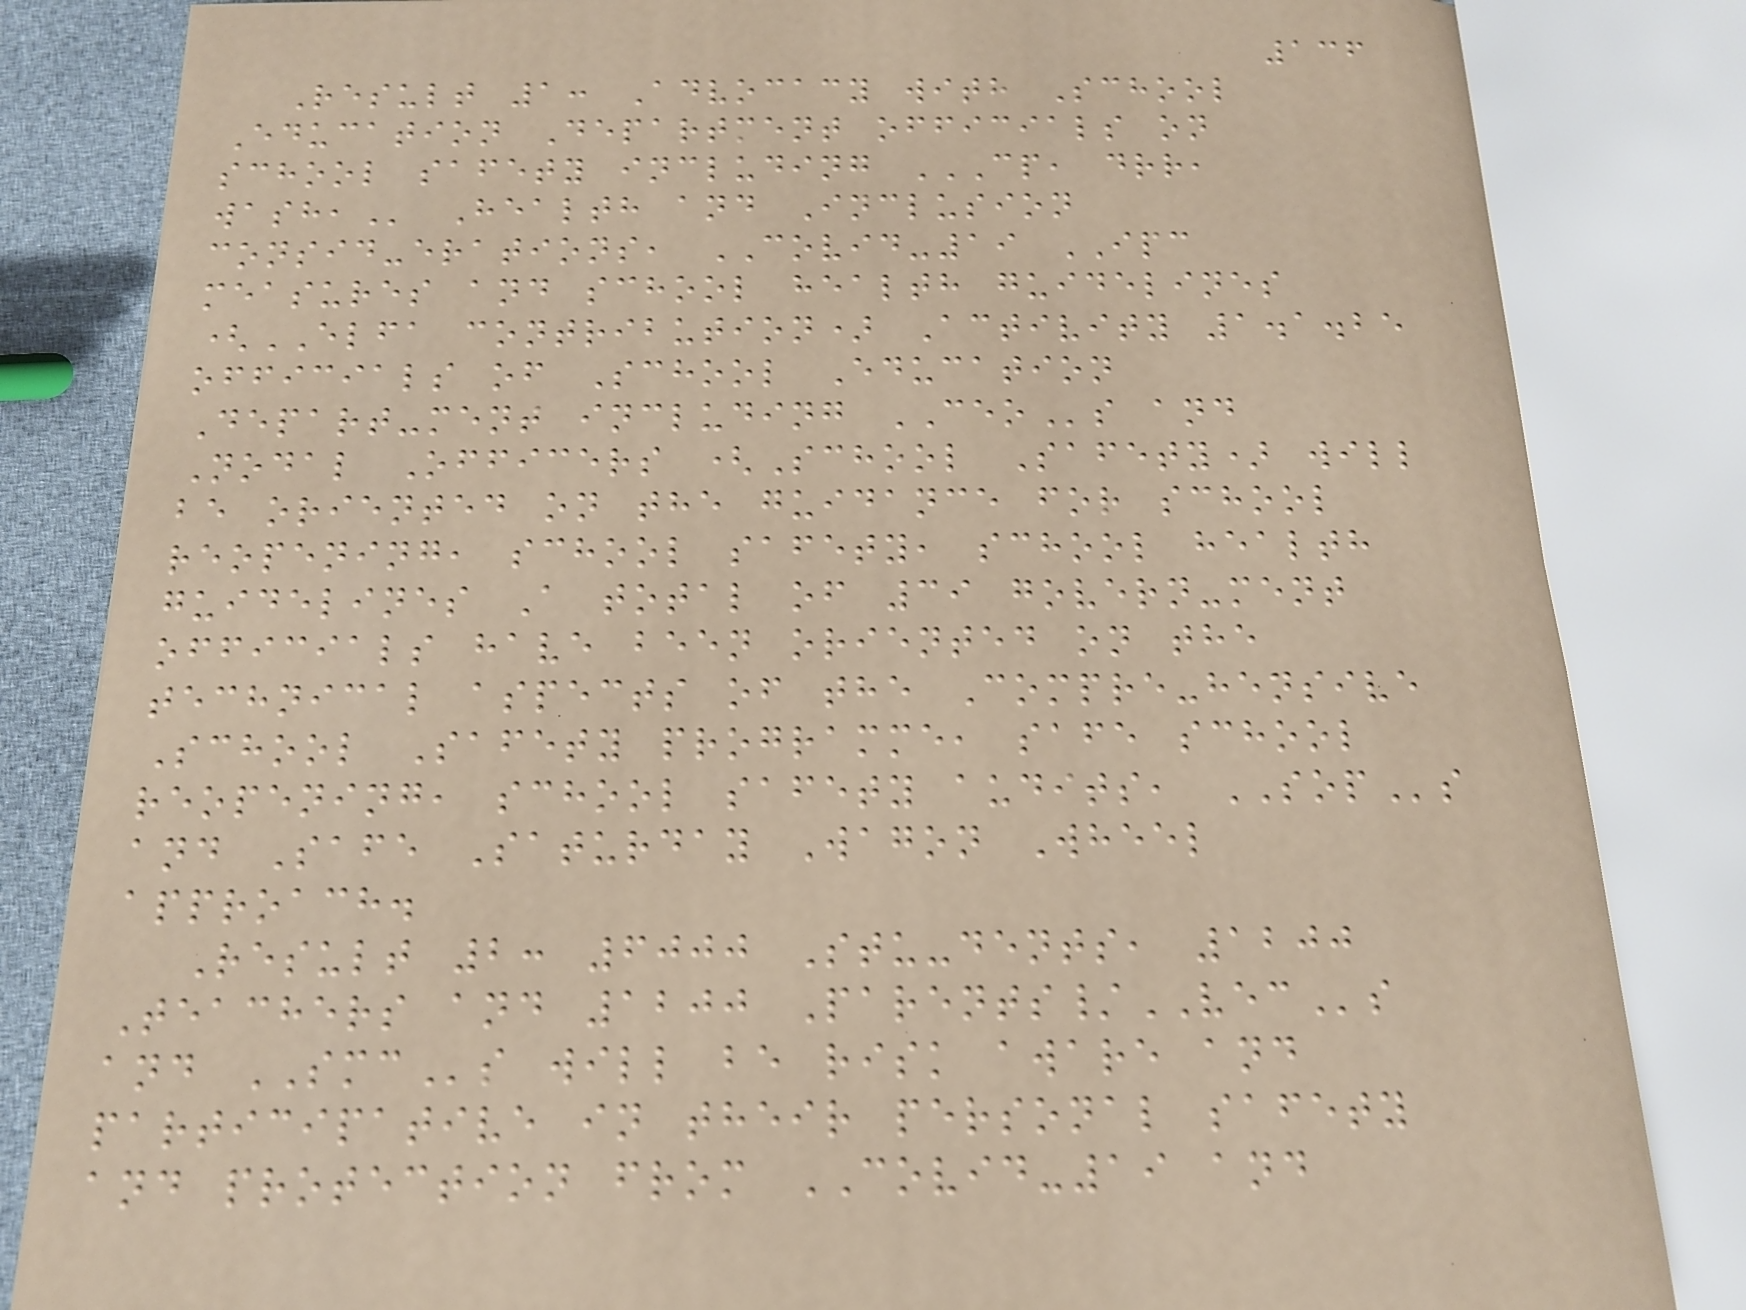136
Result 1: Advocacy with School
Education Department officials on
school safety including CP, DRR,
WASH, Health and Inclusion
consid-erations, COVID-19 IPC
measures and school health guidelines
(ELFA contribution) Activity 1.1.25
officials of School Education
Depart-ment including CEOs and
Nodal Officers (School Safety) will
be oriented on the guidance for school
reopening, school safety, school health
guidelines A total of 39 govern-ment
officials have been oriented on the
technical aspects of the Compre-hensive
School Safety programme, safe school
reopening, school safety audits, SOPs
and Safe Saturday Wagon Wheel
approach.
Result 2: 6000 Stu-dents, 1200
Teachers and 1200 Parents/VECs
and SMCs will be risk aware and
participative in their personal safety
and protection from COVID-19 and
